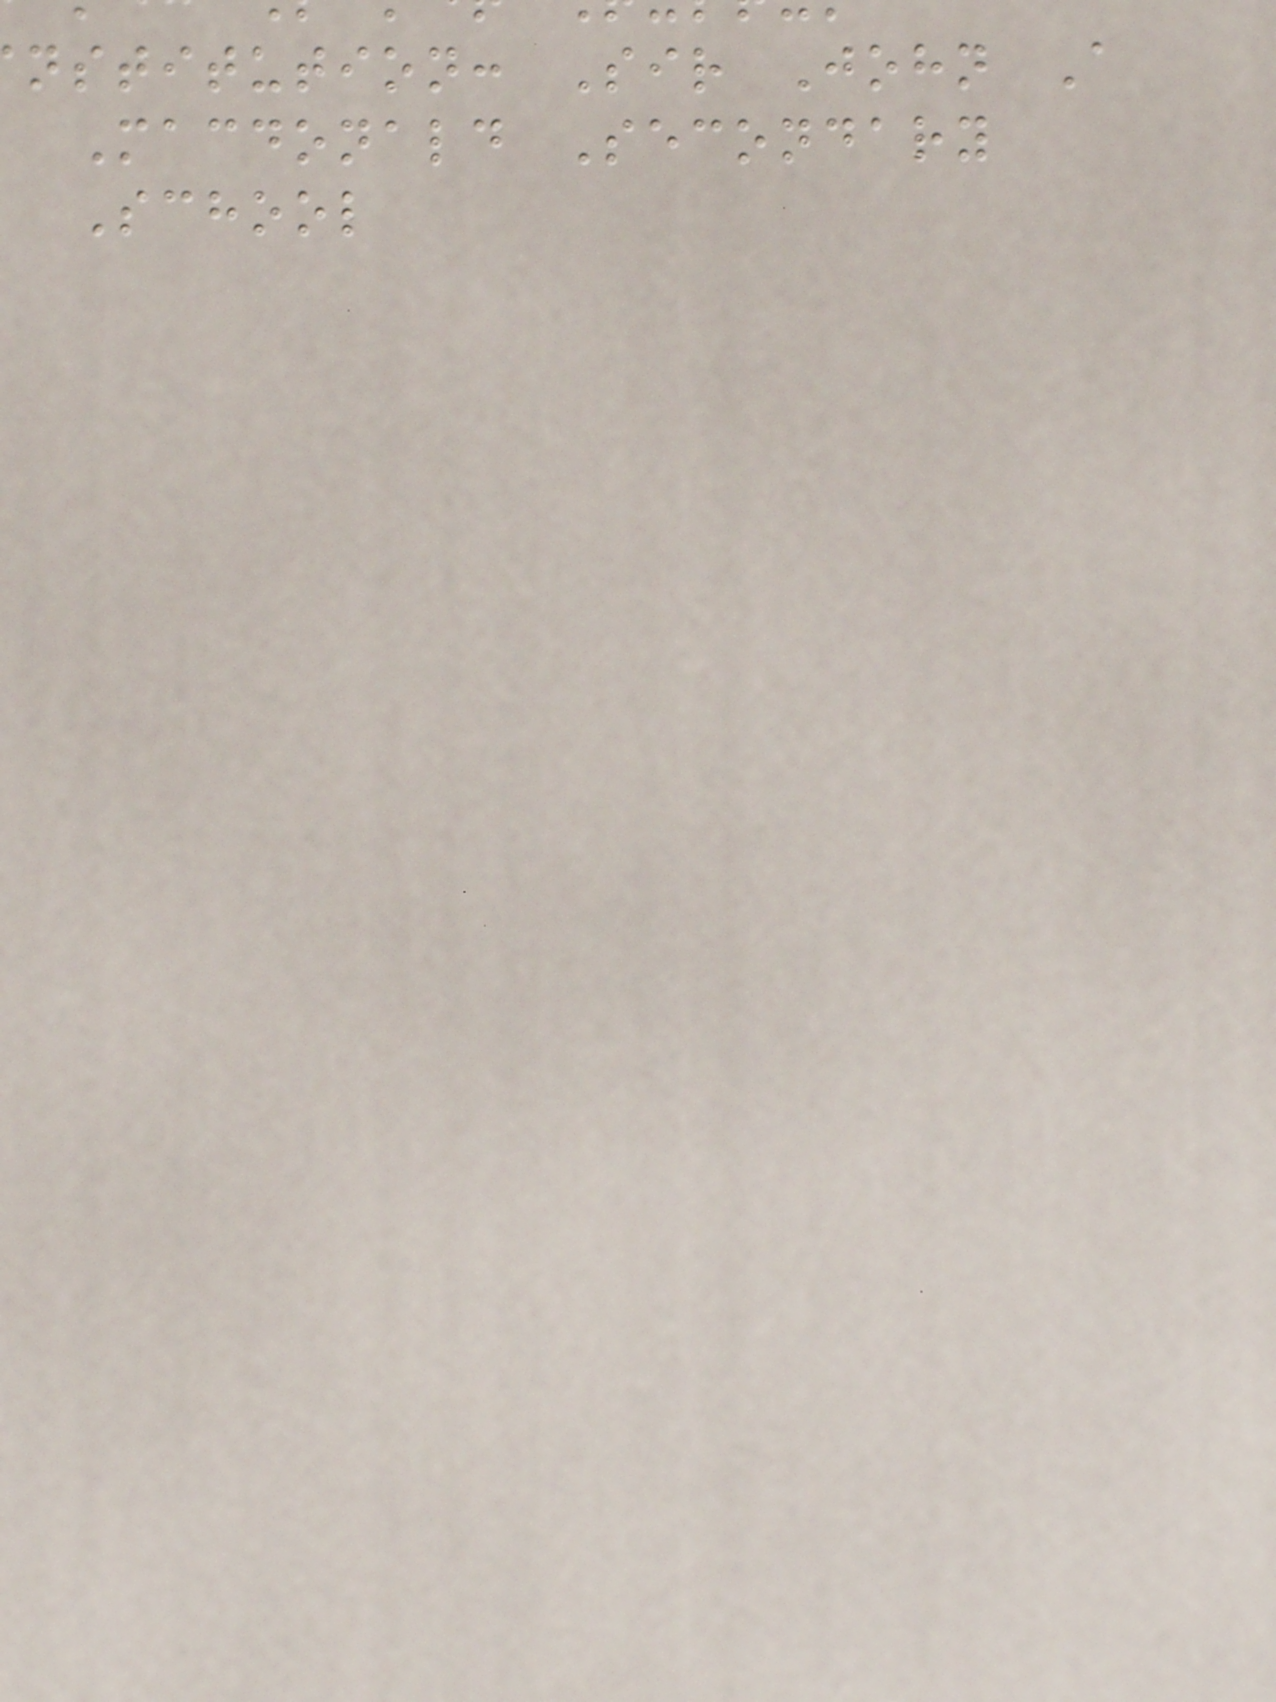nstitution: Sir John A
Macdonald Secondary
School
